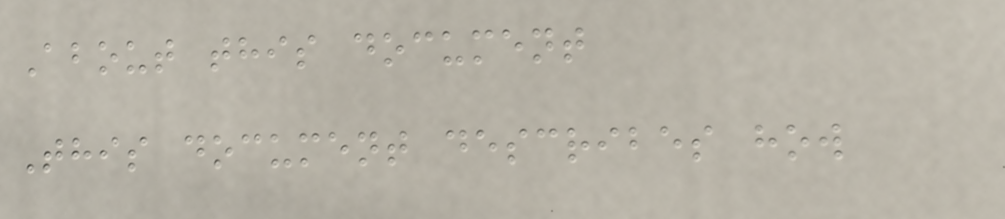About this document
This document describes how
